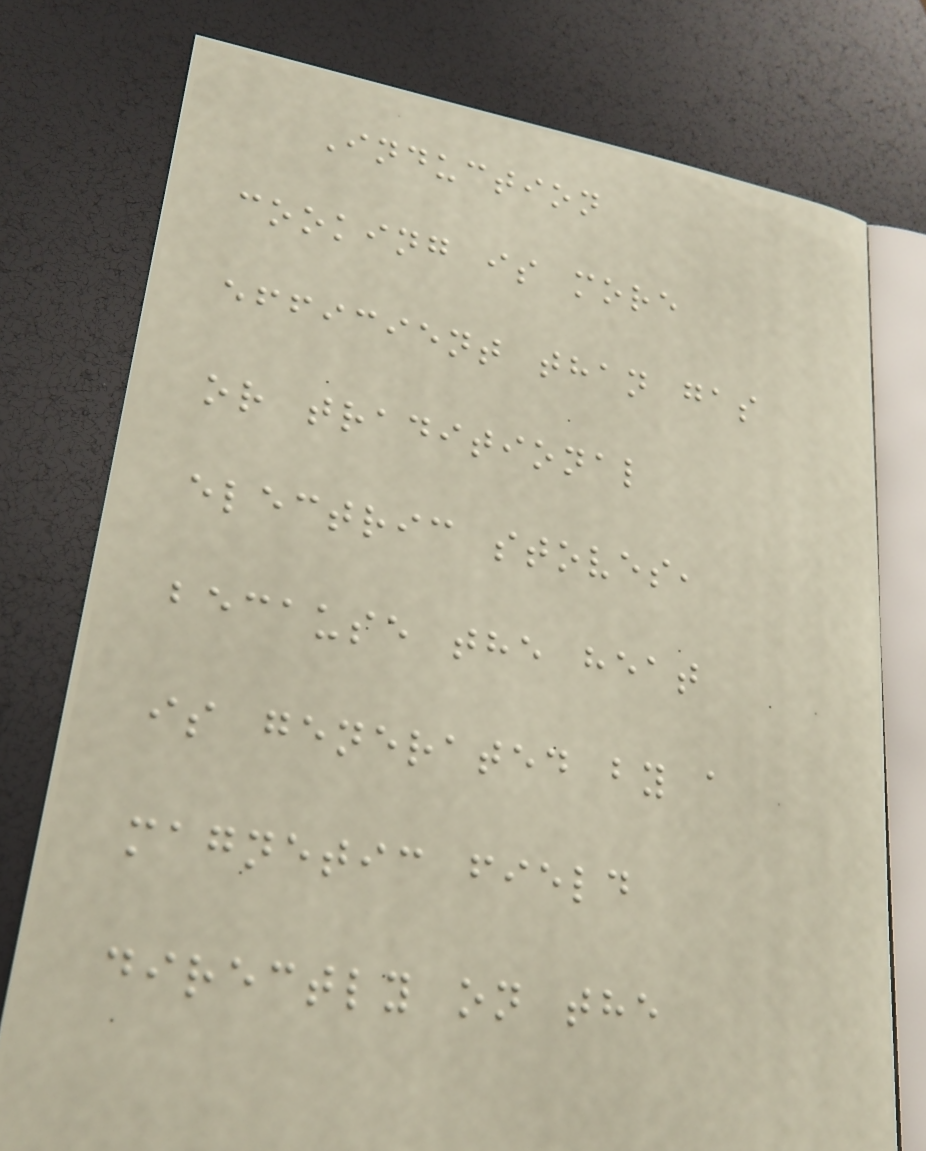Induction
cooking is more
efficient than gas
or traditional
electric stoves,
because the heat
is generated by a
magnetic field
directly on the
